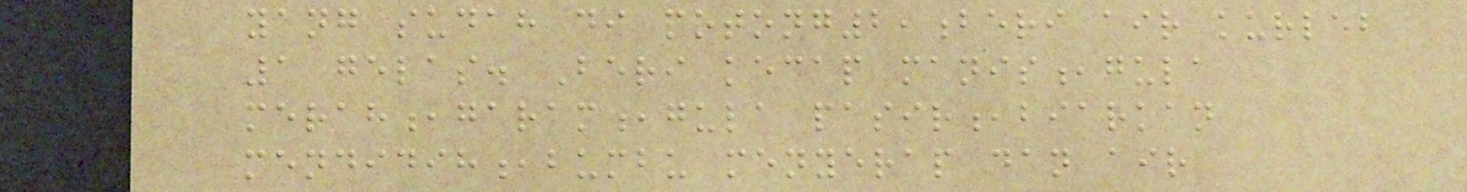yang sudah di potong2,beri air kurleb
1 gelas. Beri kecap manis,gula
merah,garam,gula pasir,biarkan
mendidih,bumbu menyerap dan air
